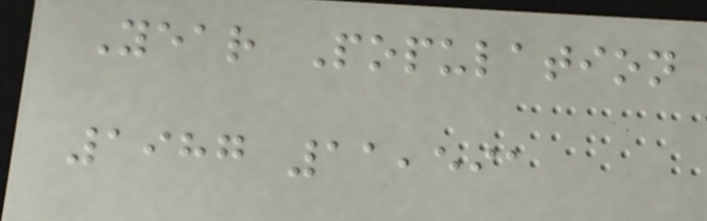Year Population
1987 11,591
